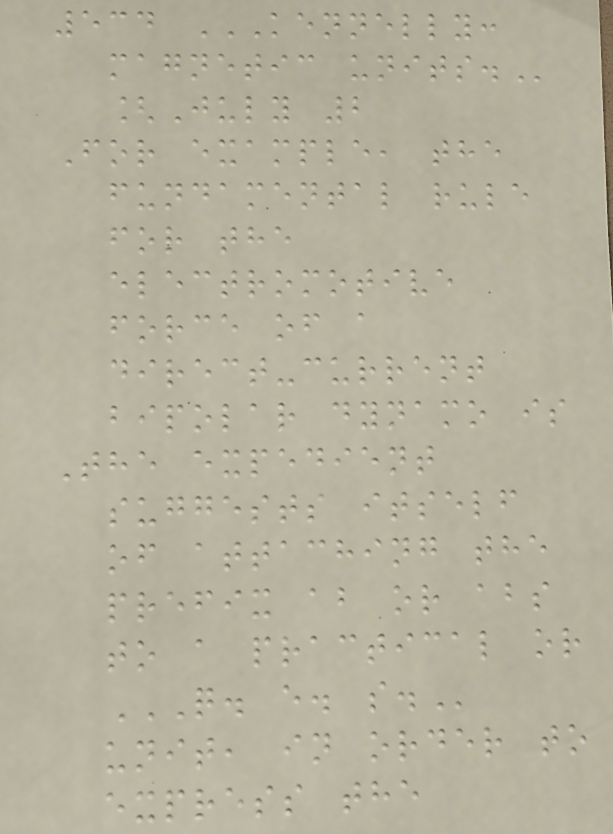534 KENNELLY:
MAGNETIC UNITS.
[July 2
For example, the
fundamental rule
for the
electromotive
force of a
direct-current
bipolar dynamo is
The expedient
suggests itself
of attaching the
prefix ab or abs
to a practical or
Q. E. S.
unit, in order to
express the
